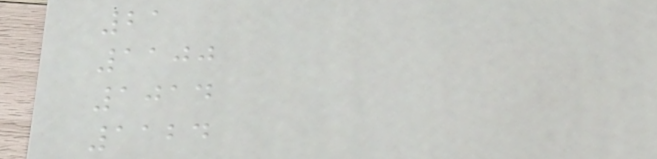21
1100
1014
1124
